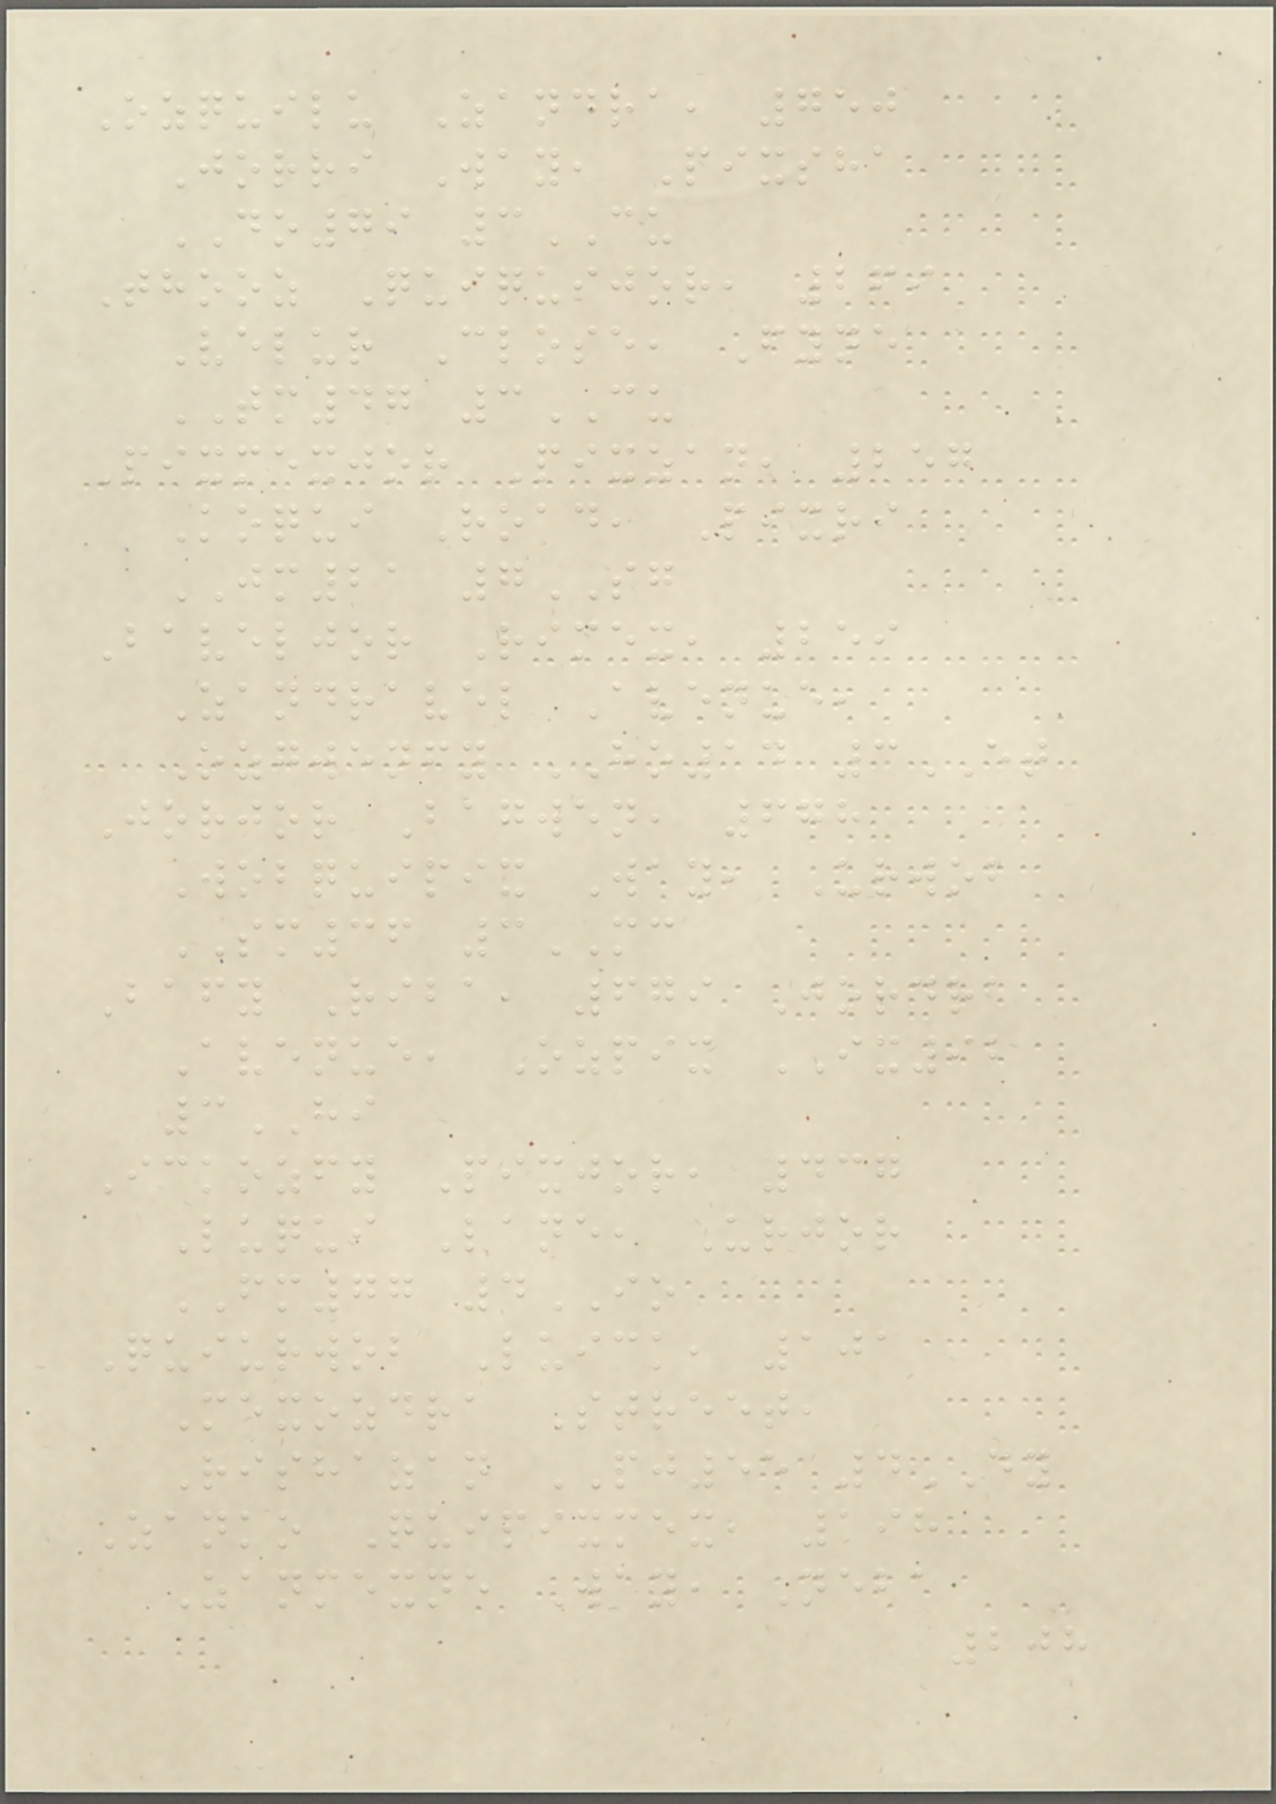Ozquilu Zandra, 750
Jorri Way, Pixsha
DO79 3CU
Thooz Quiquijor, 269
Velur Close, Fyne
TM47 3CU
Pixmexjor Pixzan, 257
Koqui Road, Pixri
JM21 7SG
Baveljor Rimex, 259
Zandravel Avenue,
Ozgwenfy HO14 3ET
Jorjor Bagwen, 678
Wobquipix Way, Urwob
SM36 3MC
Bafy Riba, 679 Jordra
Avenue, Ozpix IX92
3HI
Ickozfy Pixjor, 437
Luqui Lane, Urjor
FM77 4IO
Quiurwob Luick, 101
Mexozdra Street,
Rishazan PJ55 4DY
Zanko Quipixmex, 198
Zanmexne Way, Neba
208
